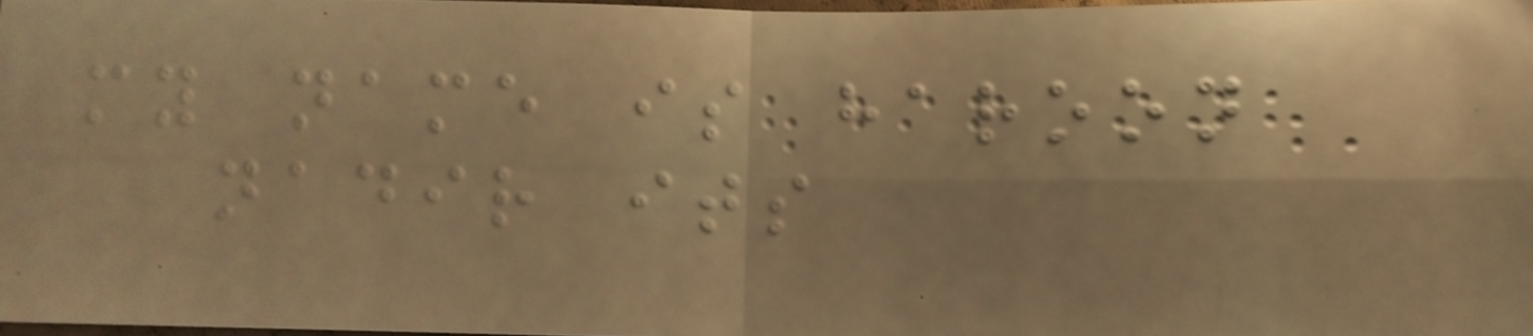my name is haroon
nadir its
